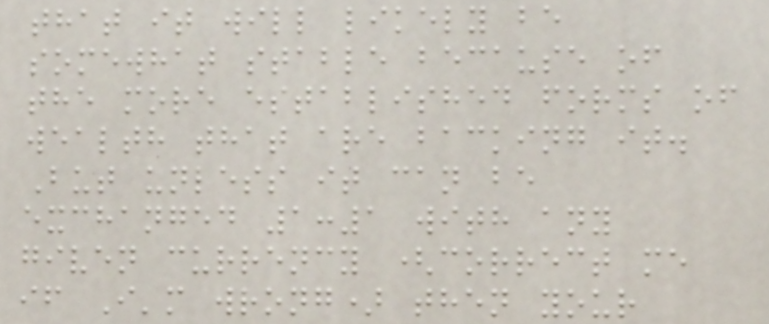that it will likely be
somewhat stable because of
the more established forms of
wealth that are backing it.
But unless it can be
exchanged 1:1 with any
given currency (correct me
if I'm wrong) then your
